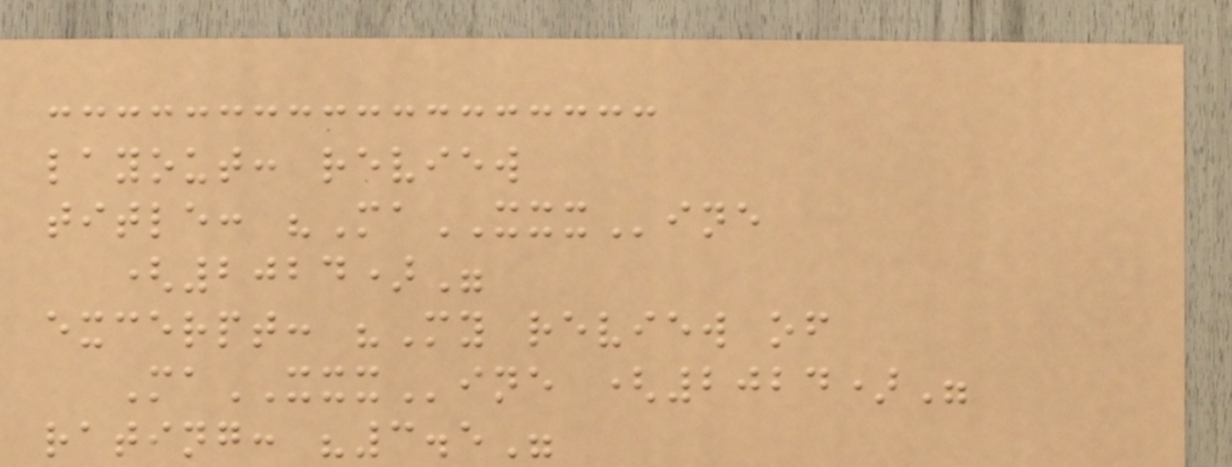layout: review
title: "MaXXXine
(2024)"
excerpt: "My review of
MaXXXine (2024)"
rating: "3.5"
